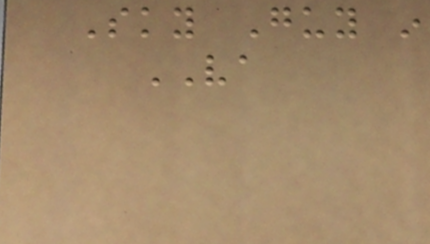Sky Guy in
VA
